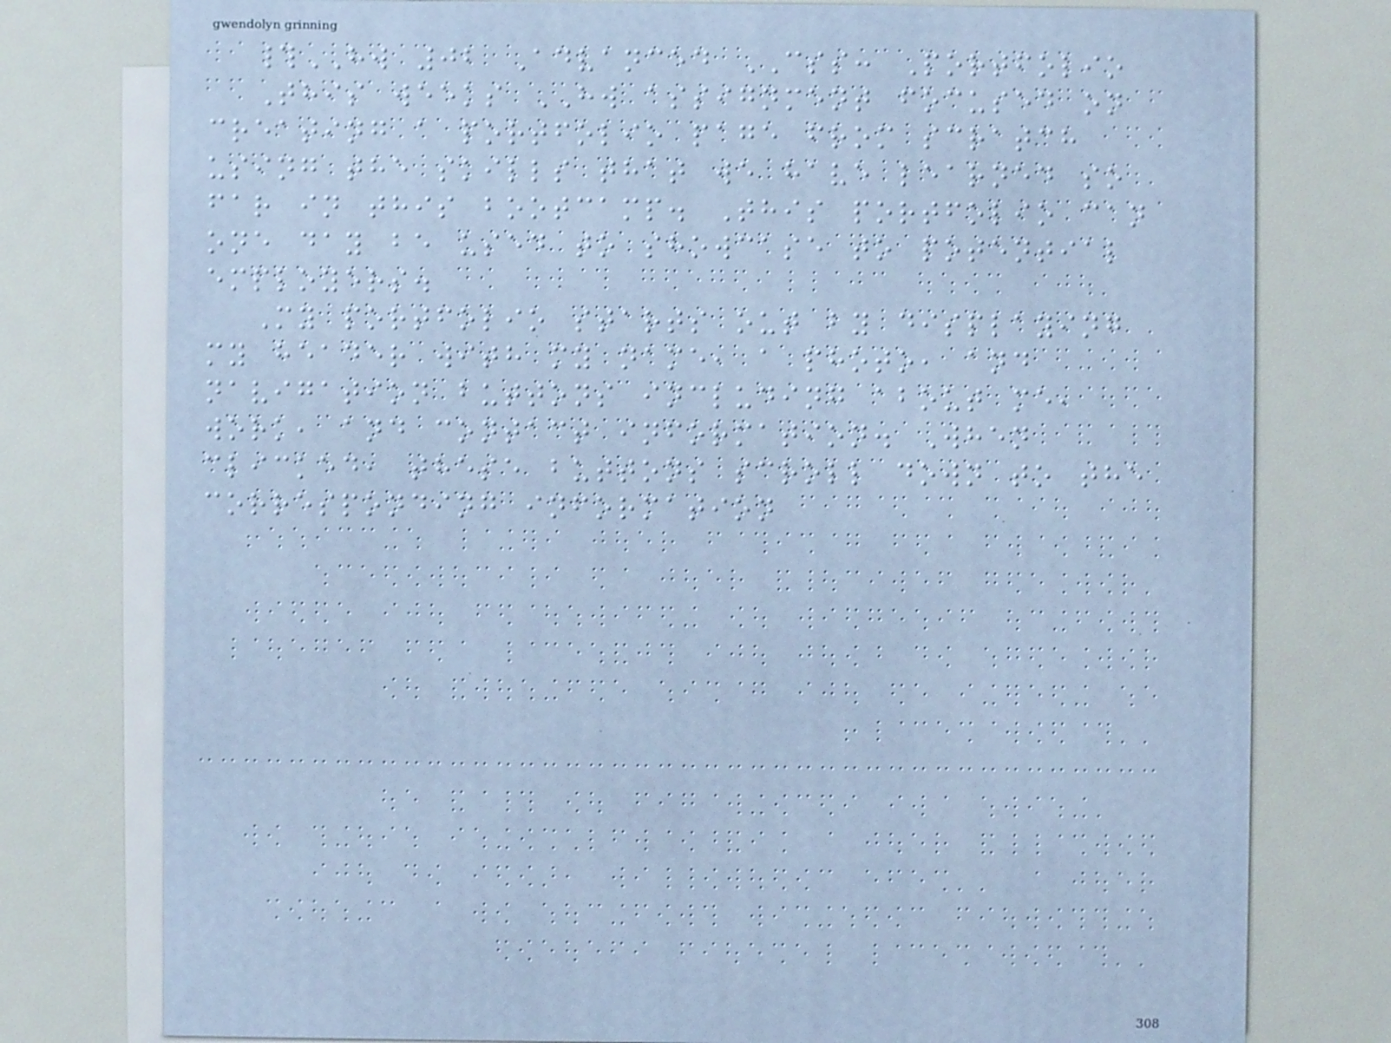#HW 02 Advanced CSS: Portfolio
This weeks HW assignment focused on
creating a portfolio page from scratch
using the skills that we have learned so
far in this bootcamp. This portfolio can
one day be used to showcase to potential
employers.
My portfolio starts out by displaying
my header with my name, a photo, and
navigation buttons including about me,
work, and contact information. When
clicked, these buttons scroll down to the
corresponding information
